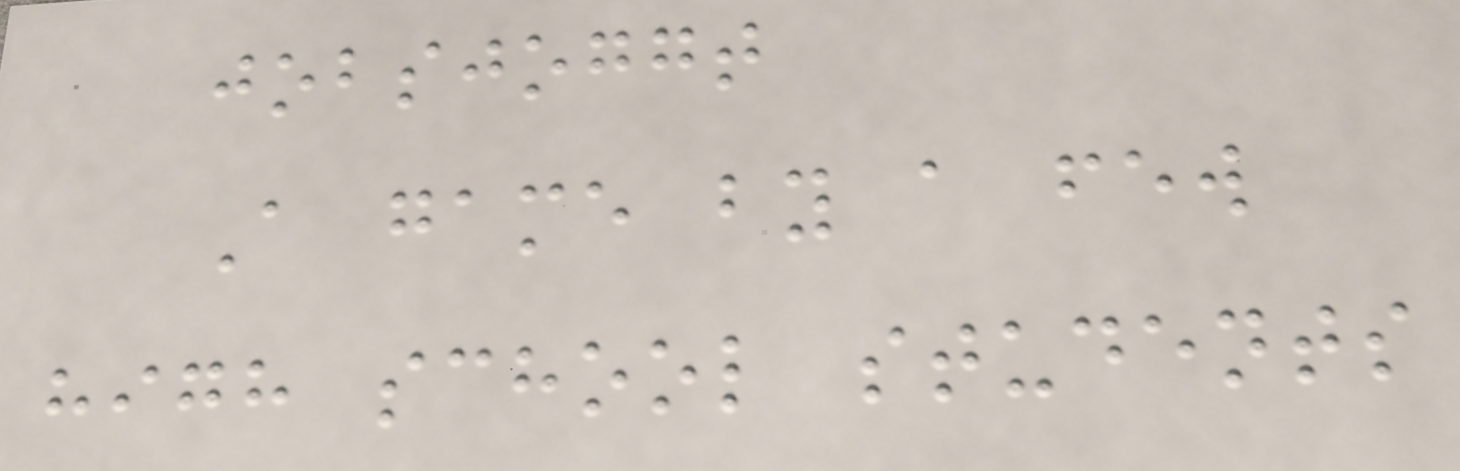jobsjoggt
A game by a few
high school students
